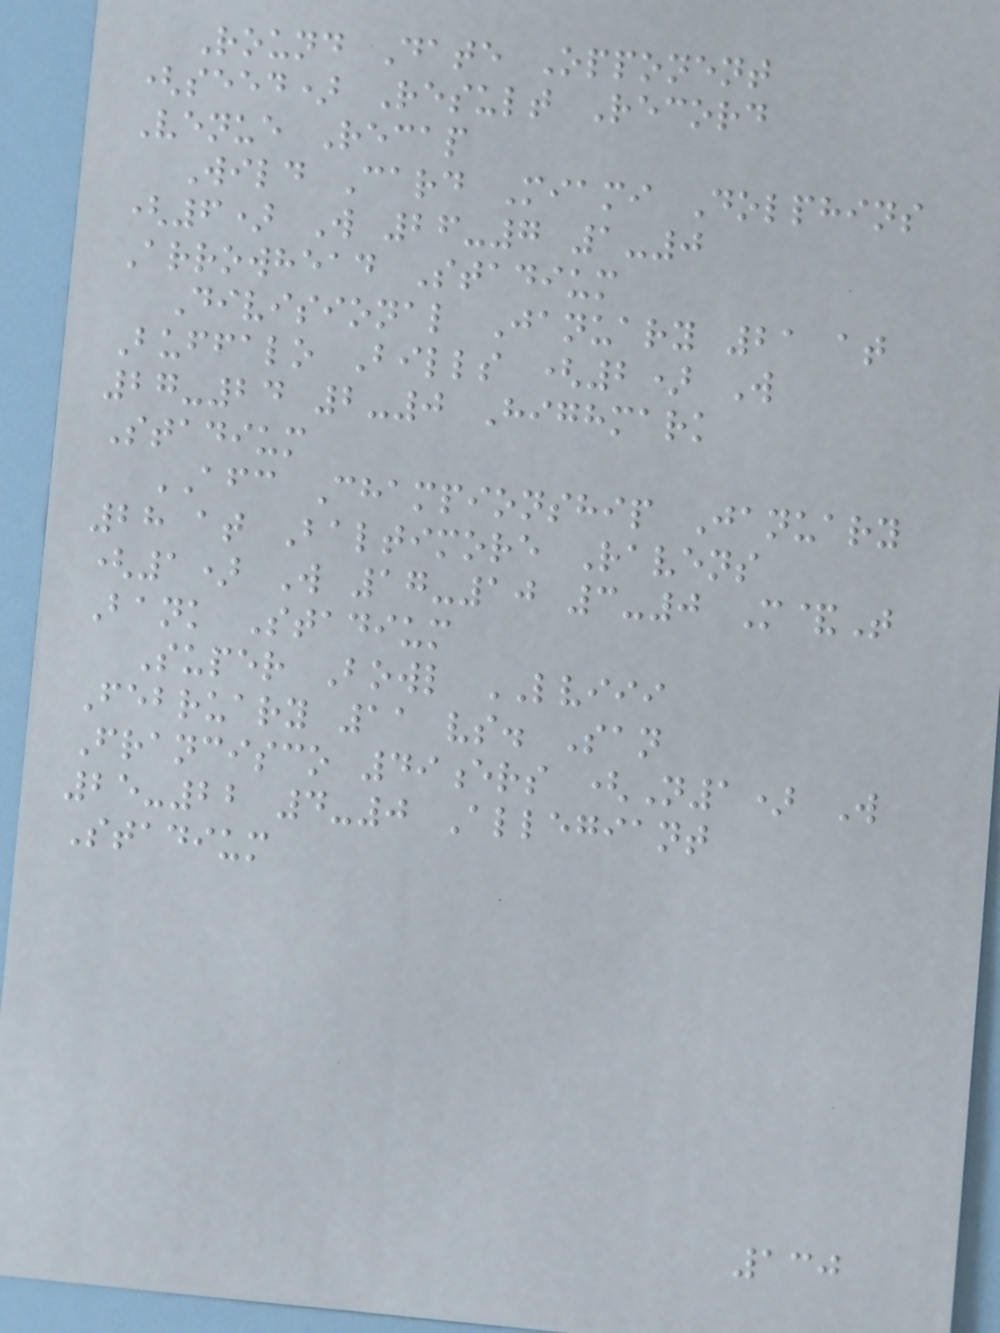Round Date Opponent
(seed) Result Record
Venue Recap
Wild Card Miami Dolphins
(6) W 26-7 1-0
Arrowhead Stadium
Divisional January 21 at
Buffalo Bills (2) W
27-24 2-0 Highmark
Stadium
AFC Championship January
28 at Baltimore Ravens
(1) W 17-10 3-0 M&T
Bank Stadium
Super Bowl LVIII
February 11 vs. San
Francisco 49ers (N1) W
25-22 4-0 Allegiant
Stadium
130
